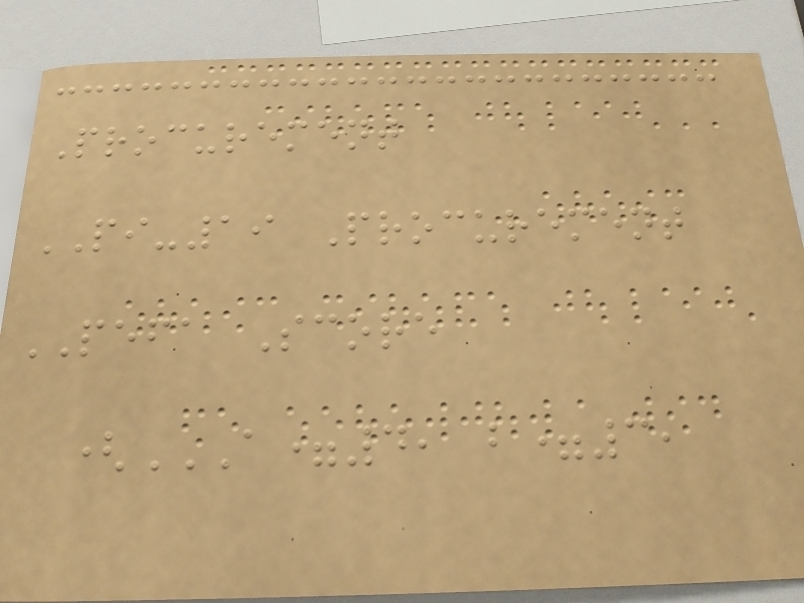Procurement
PI-19 Procurement
PEFA Score
(A=4, B=3,
